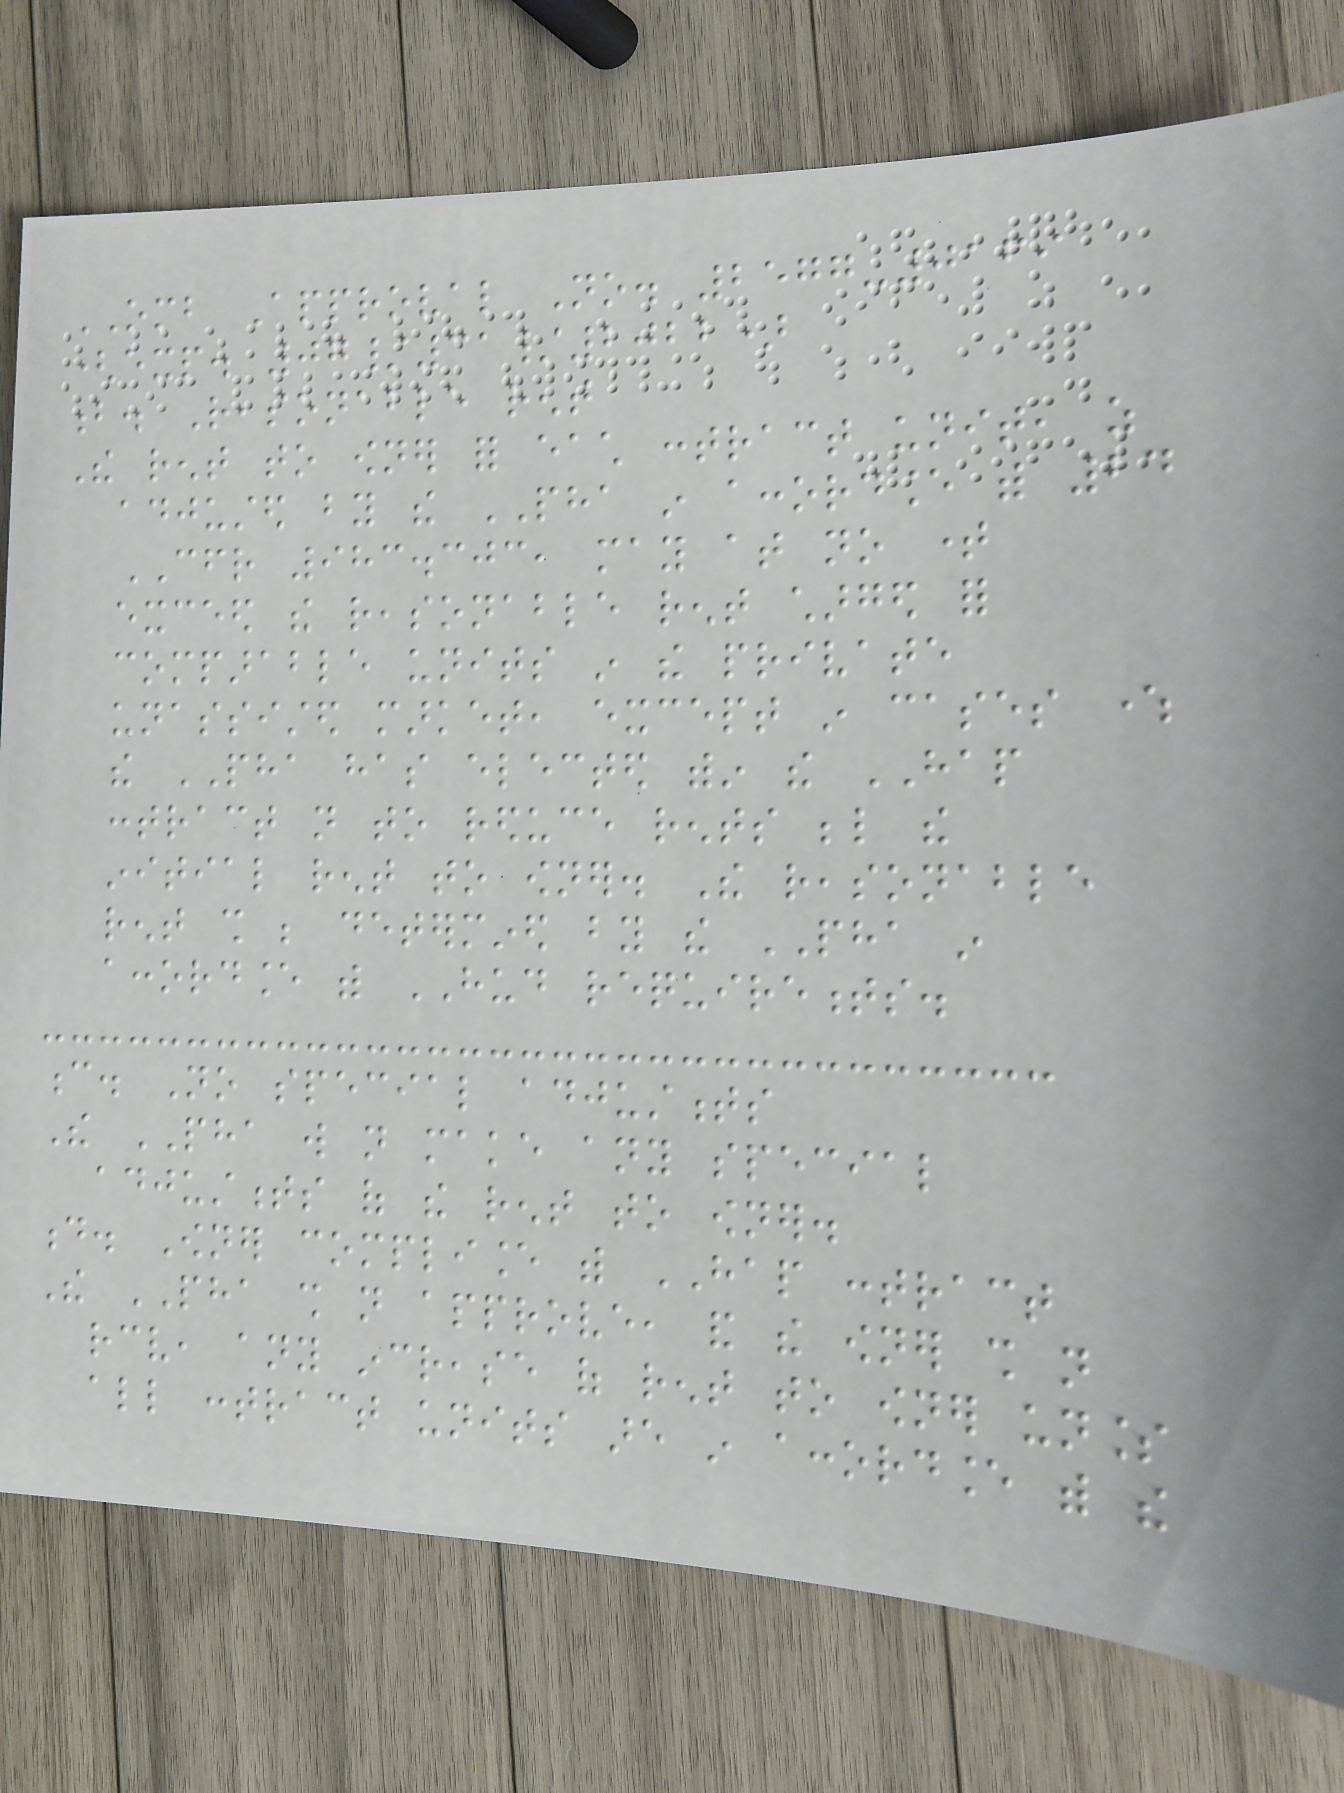OMB Approval No. 2577-0169
(exp. 07/31/2022)
b. Reasonable rent
The rent to owner for each contract unit, as
adjusted by the PHA in accordance with 24
CFR 983.303, may at no time
exceed the reasonable rent charged for
comparable units in the private
unassisted market, except in cases where
the PHA has elected within the HAP
contract not to reduce rents below the
initial rent to owner. The reasonable
rent shall be determined by the PHA in
accordance with HUD requirements.
c. No special adjustments
The PHA will not make any special
adjustments of the rent to owner.
d. Owner compliance with HAP contract
The PHA shall not approve, and the owner shall not
receive, any increase of rent to owner unless
all contract units are in accordance with the
